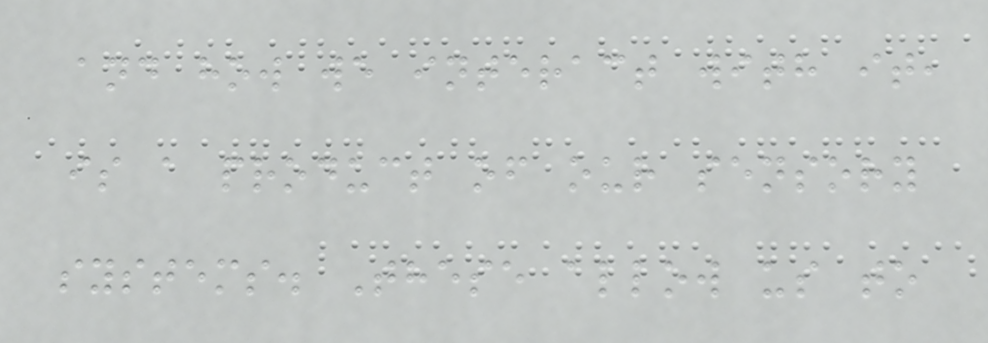and how we interact with it,
is a product of our sensory
systems. These allow us to
